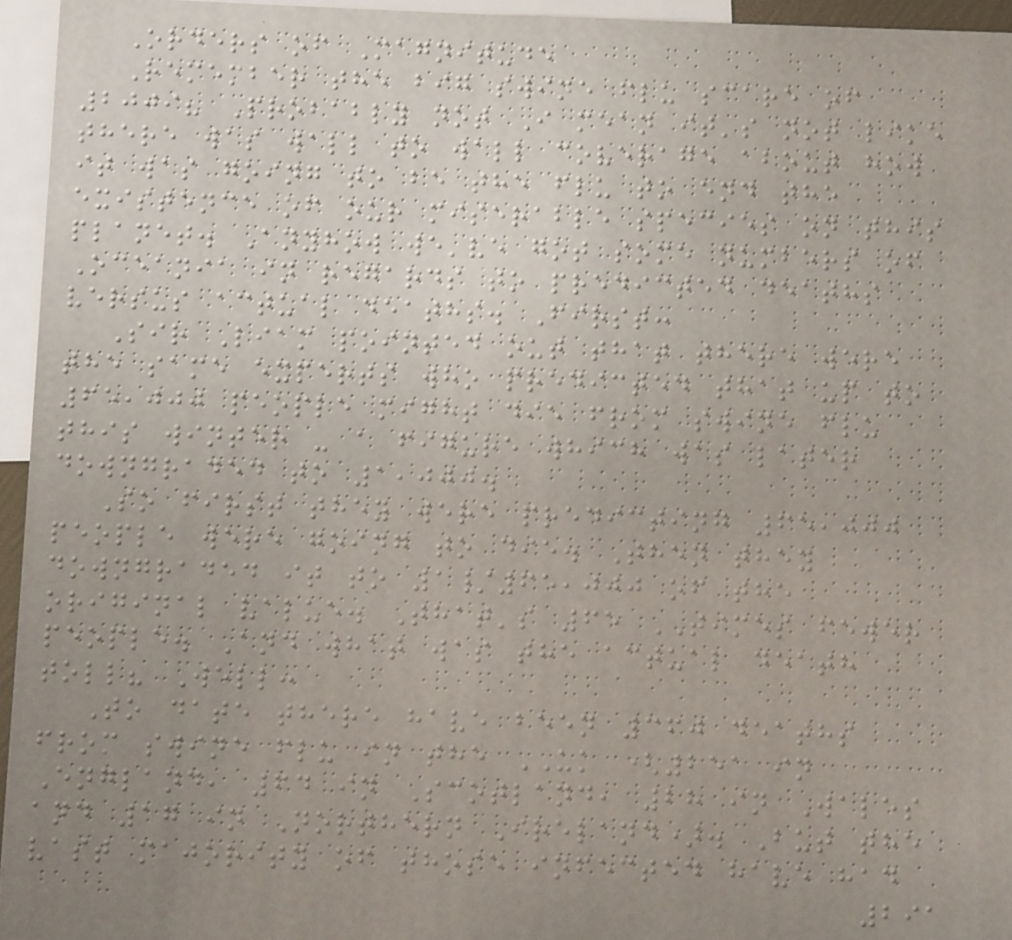Orders of Magnitude
Remember the big swine flu scare of
2009? Probably not I mean it's not like
there was wall to wall coverage about how
it was going to be the flu to end the
existence of our miserable species on this
planet. Anyhow we've got some numbers of
Oceania in regards to predicted deaths
versus actual deaths. First:
Sir Liam pointed out that there were
the same experts who predicted that up to
65,000 people might die from swine flu
this winter - a figure which was later
downgraded to 1,000.
So first they were predicting 65,000
people were going to die. Then they
downgraded it to 1/65,000 of the
original value. That's 65 TIMES fewer
people. And what was the actual death
toll? Well:
To date there have been 360 deaths
from swine flu in the UK (251 in
England, 64 in Scotland, 28 in Wales
and 17 in Northern Ireland). But the
vast majority of those infected have had
291
